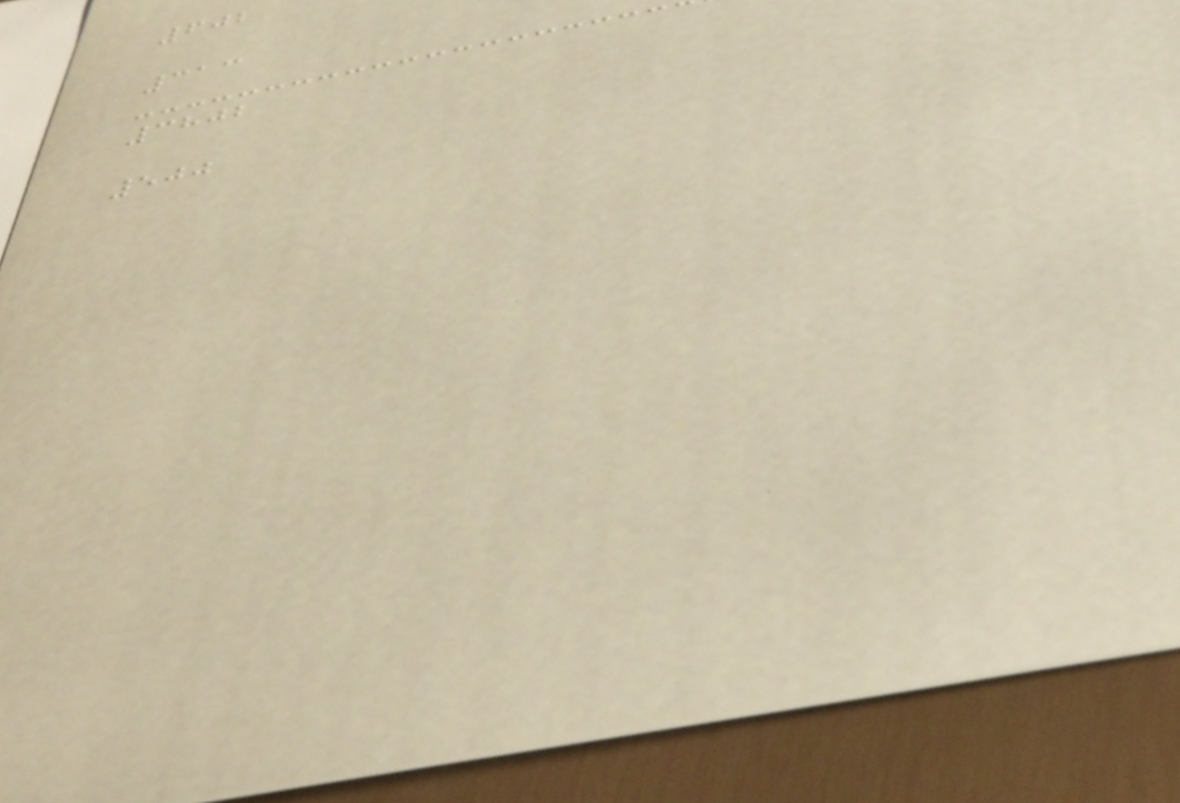602
313
3802
500
